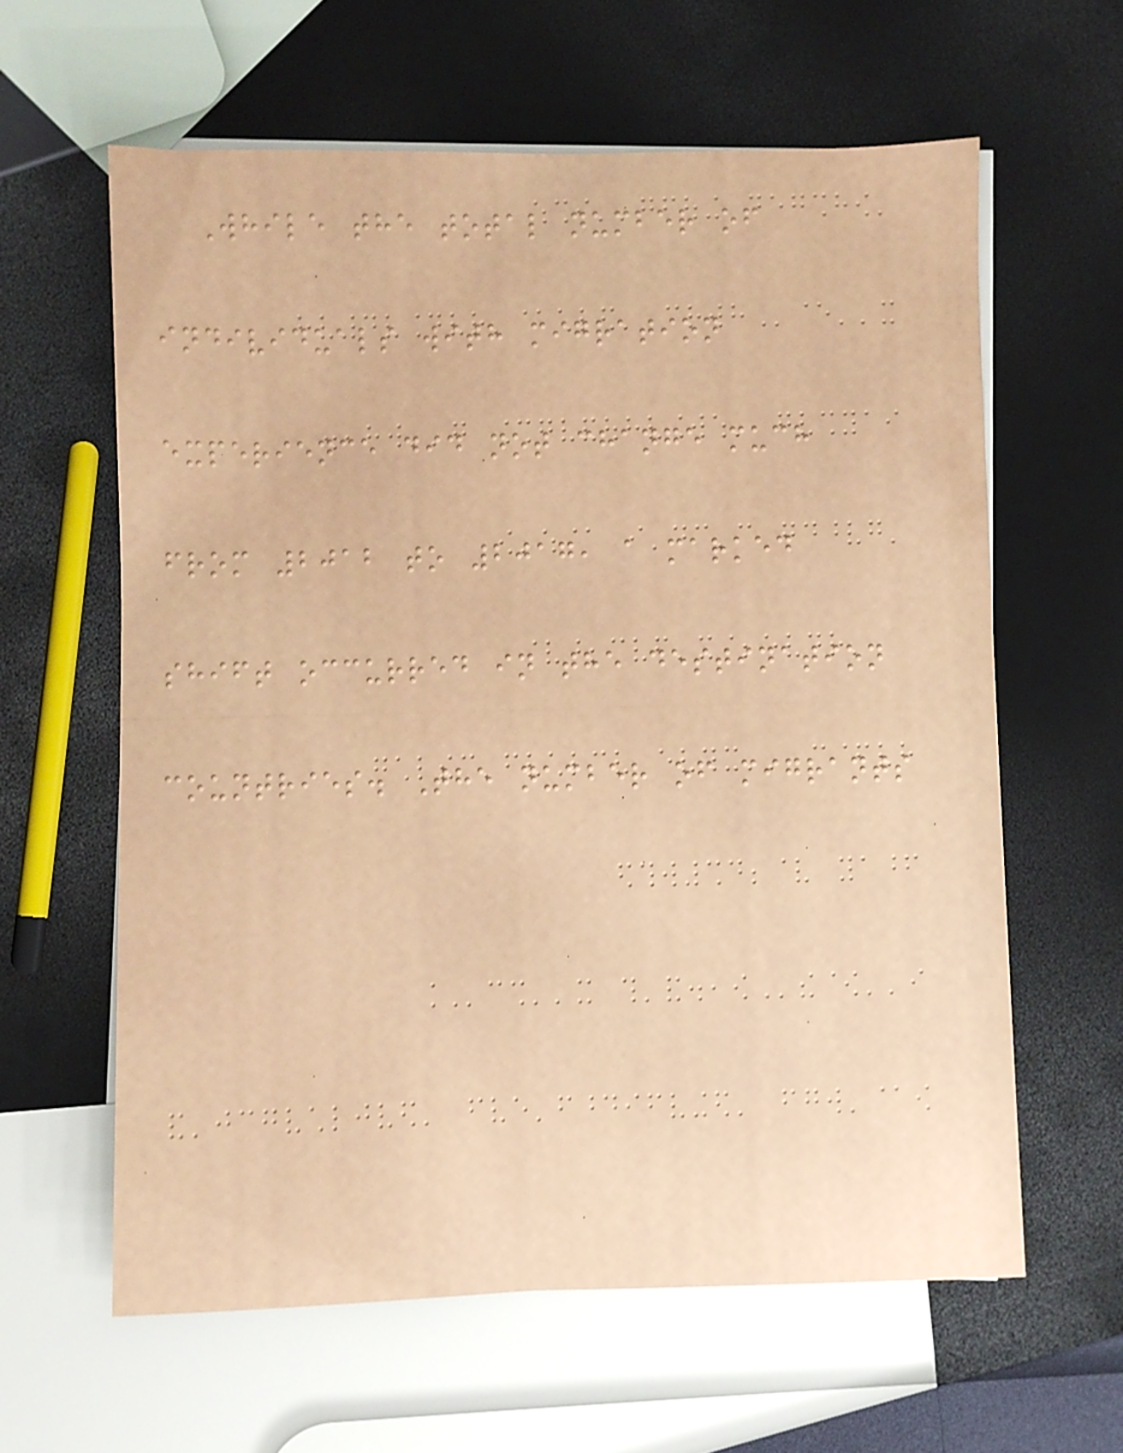While the total number of
individuals with migration
experience did not change much
from 2012 to 2017, a marked
shift occurred in the destination
countries. The number of migrants
